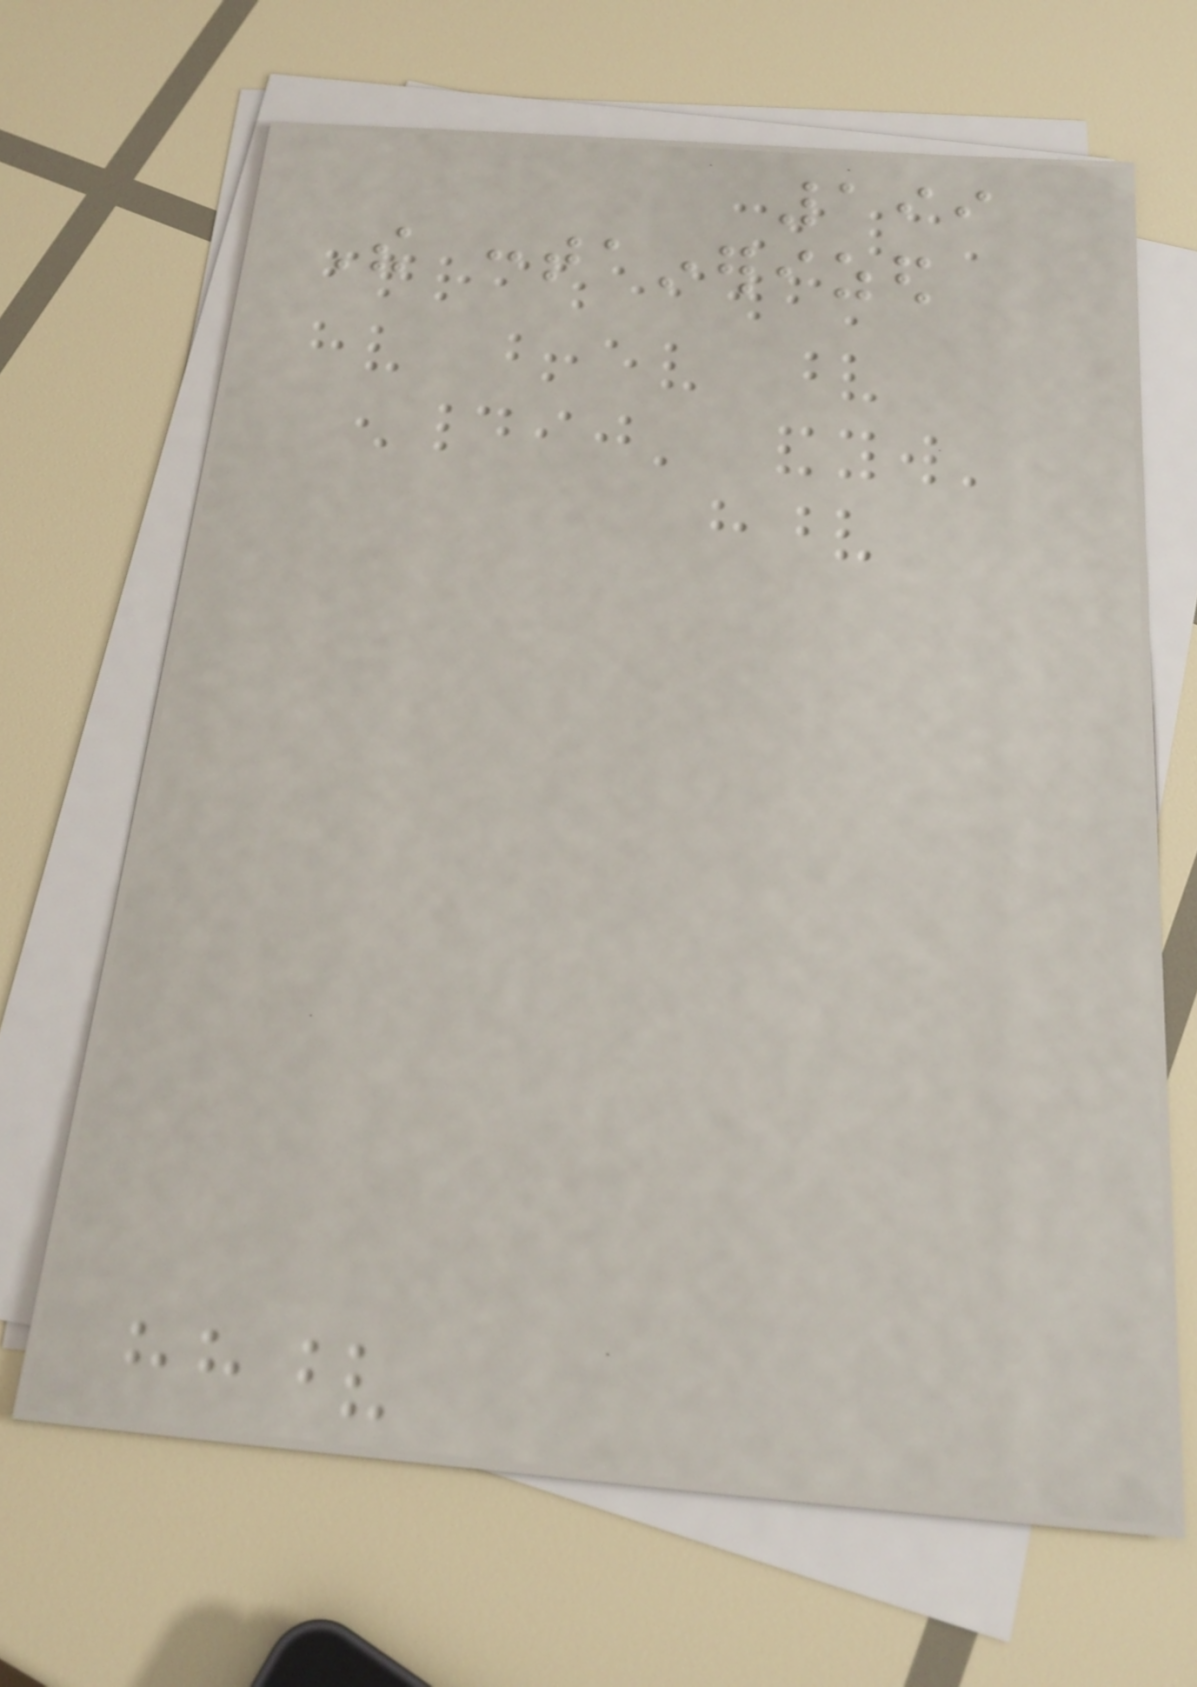199
The containerized
